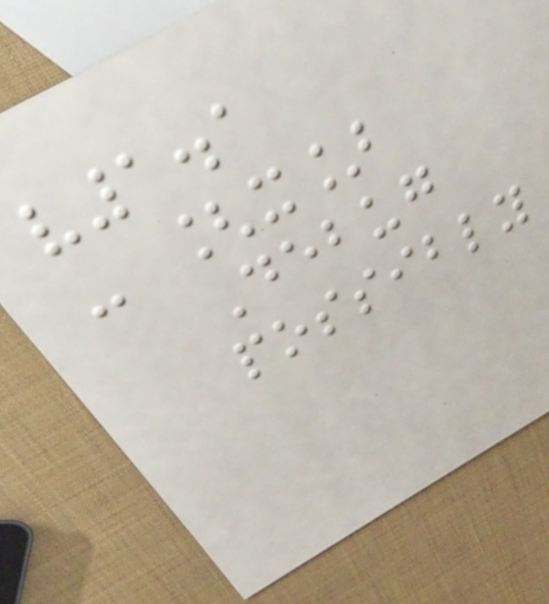v1.1
- [x]
Debug
possibly
